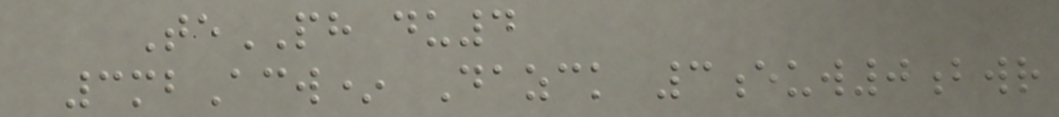TePH du4
3mbAcw* Dazck 3euw0bwr
